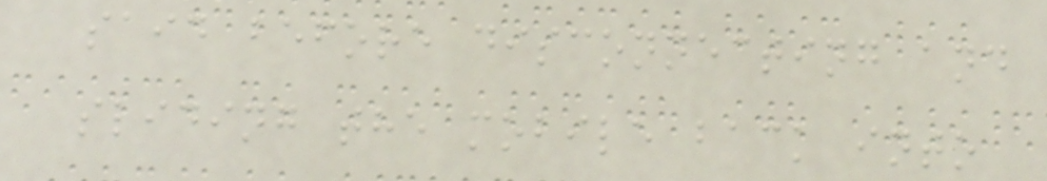said before disconnecting and
sliding the mobile back into
